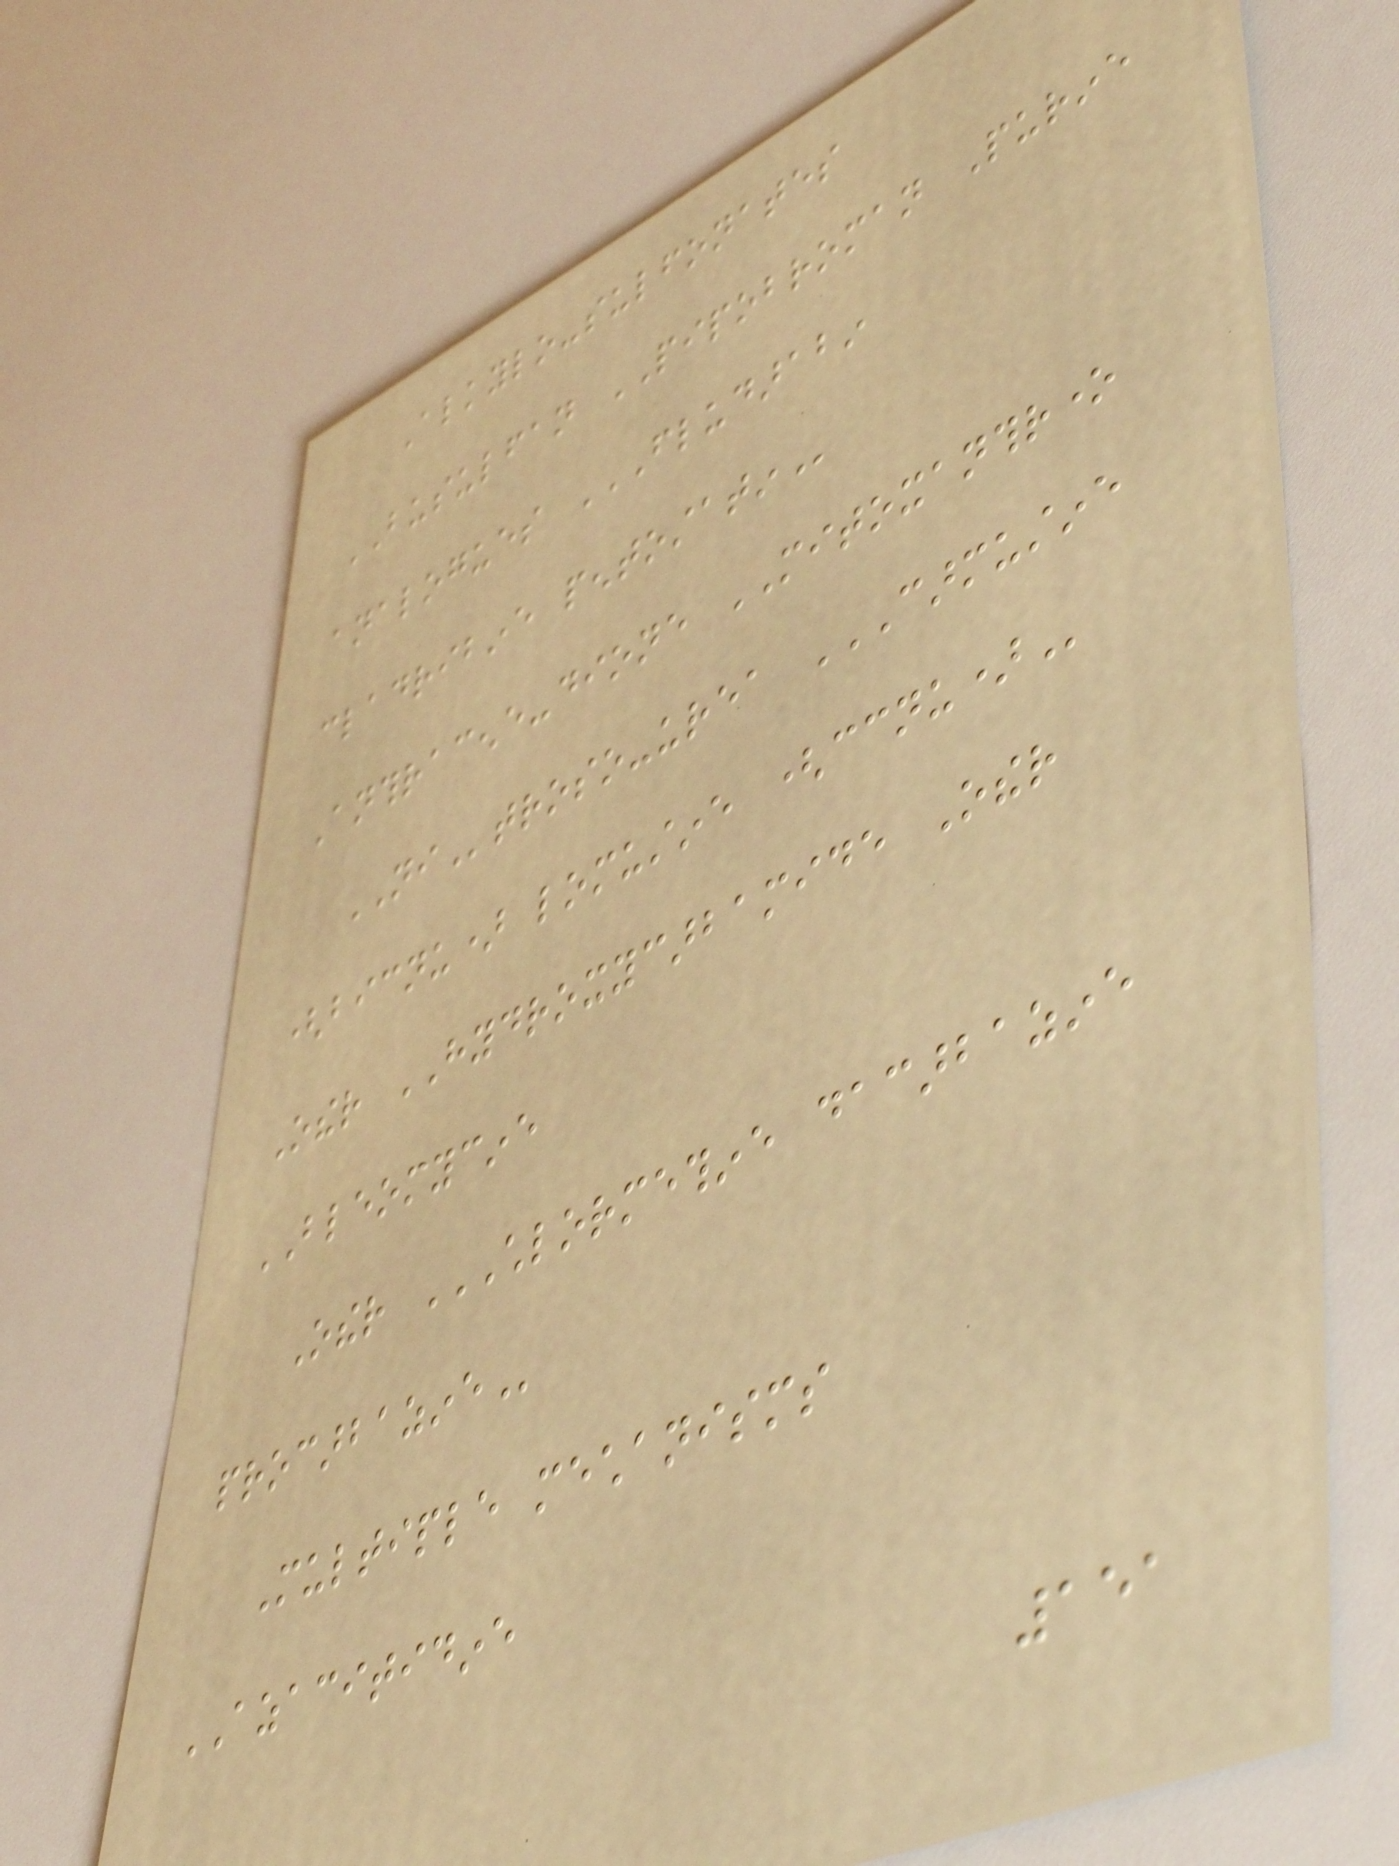Alkylo-sulfonates
BUSULFAN PIPOBROMAN Purine
analogues FLUDARABIN
CLADRIBINE PENTOSTATIN
Anthracene-dione MITOXANTHRONE
NItroso-urea CARMUSTINE
(BICNU) LOMUSTINE (CCNU)
Other HYDROXYCARBAMIDE Other
BLEOMYCINE
Other CHLORMETHINE DACARBAZINE
PROCARBAZINE
Multiple mechanisms
AZACITIDINE
151
